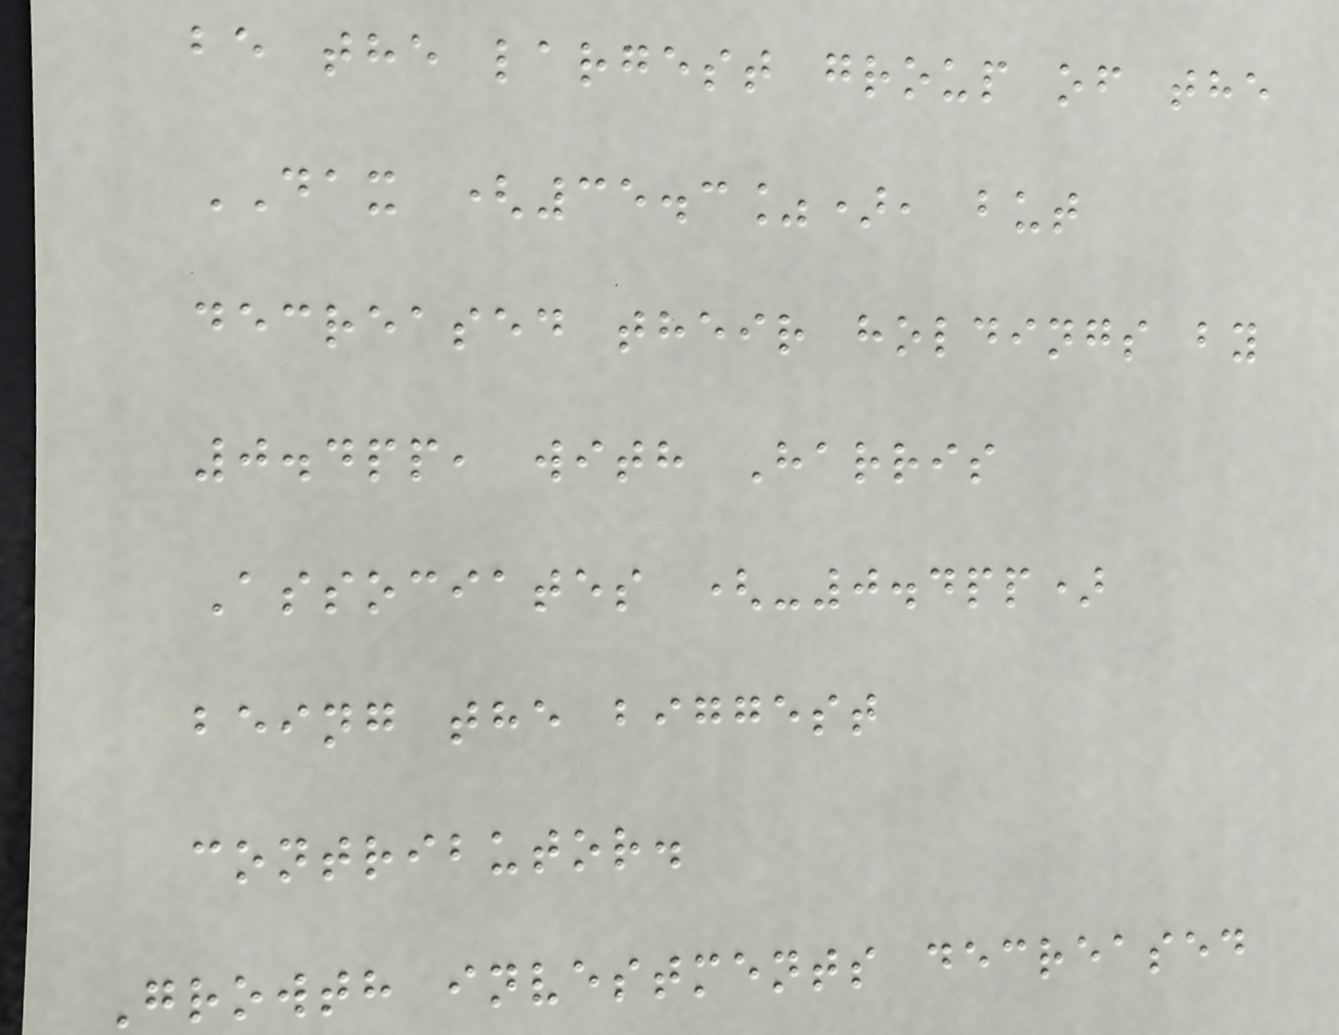be the largest group of the
DAX (35.3%), but
decreased their holdings by
0.4pp, with Harris
Associates (-0.4pp)
being the biggest
contributor.
Growth investments decreased
